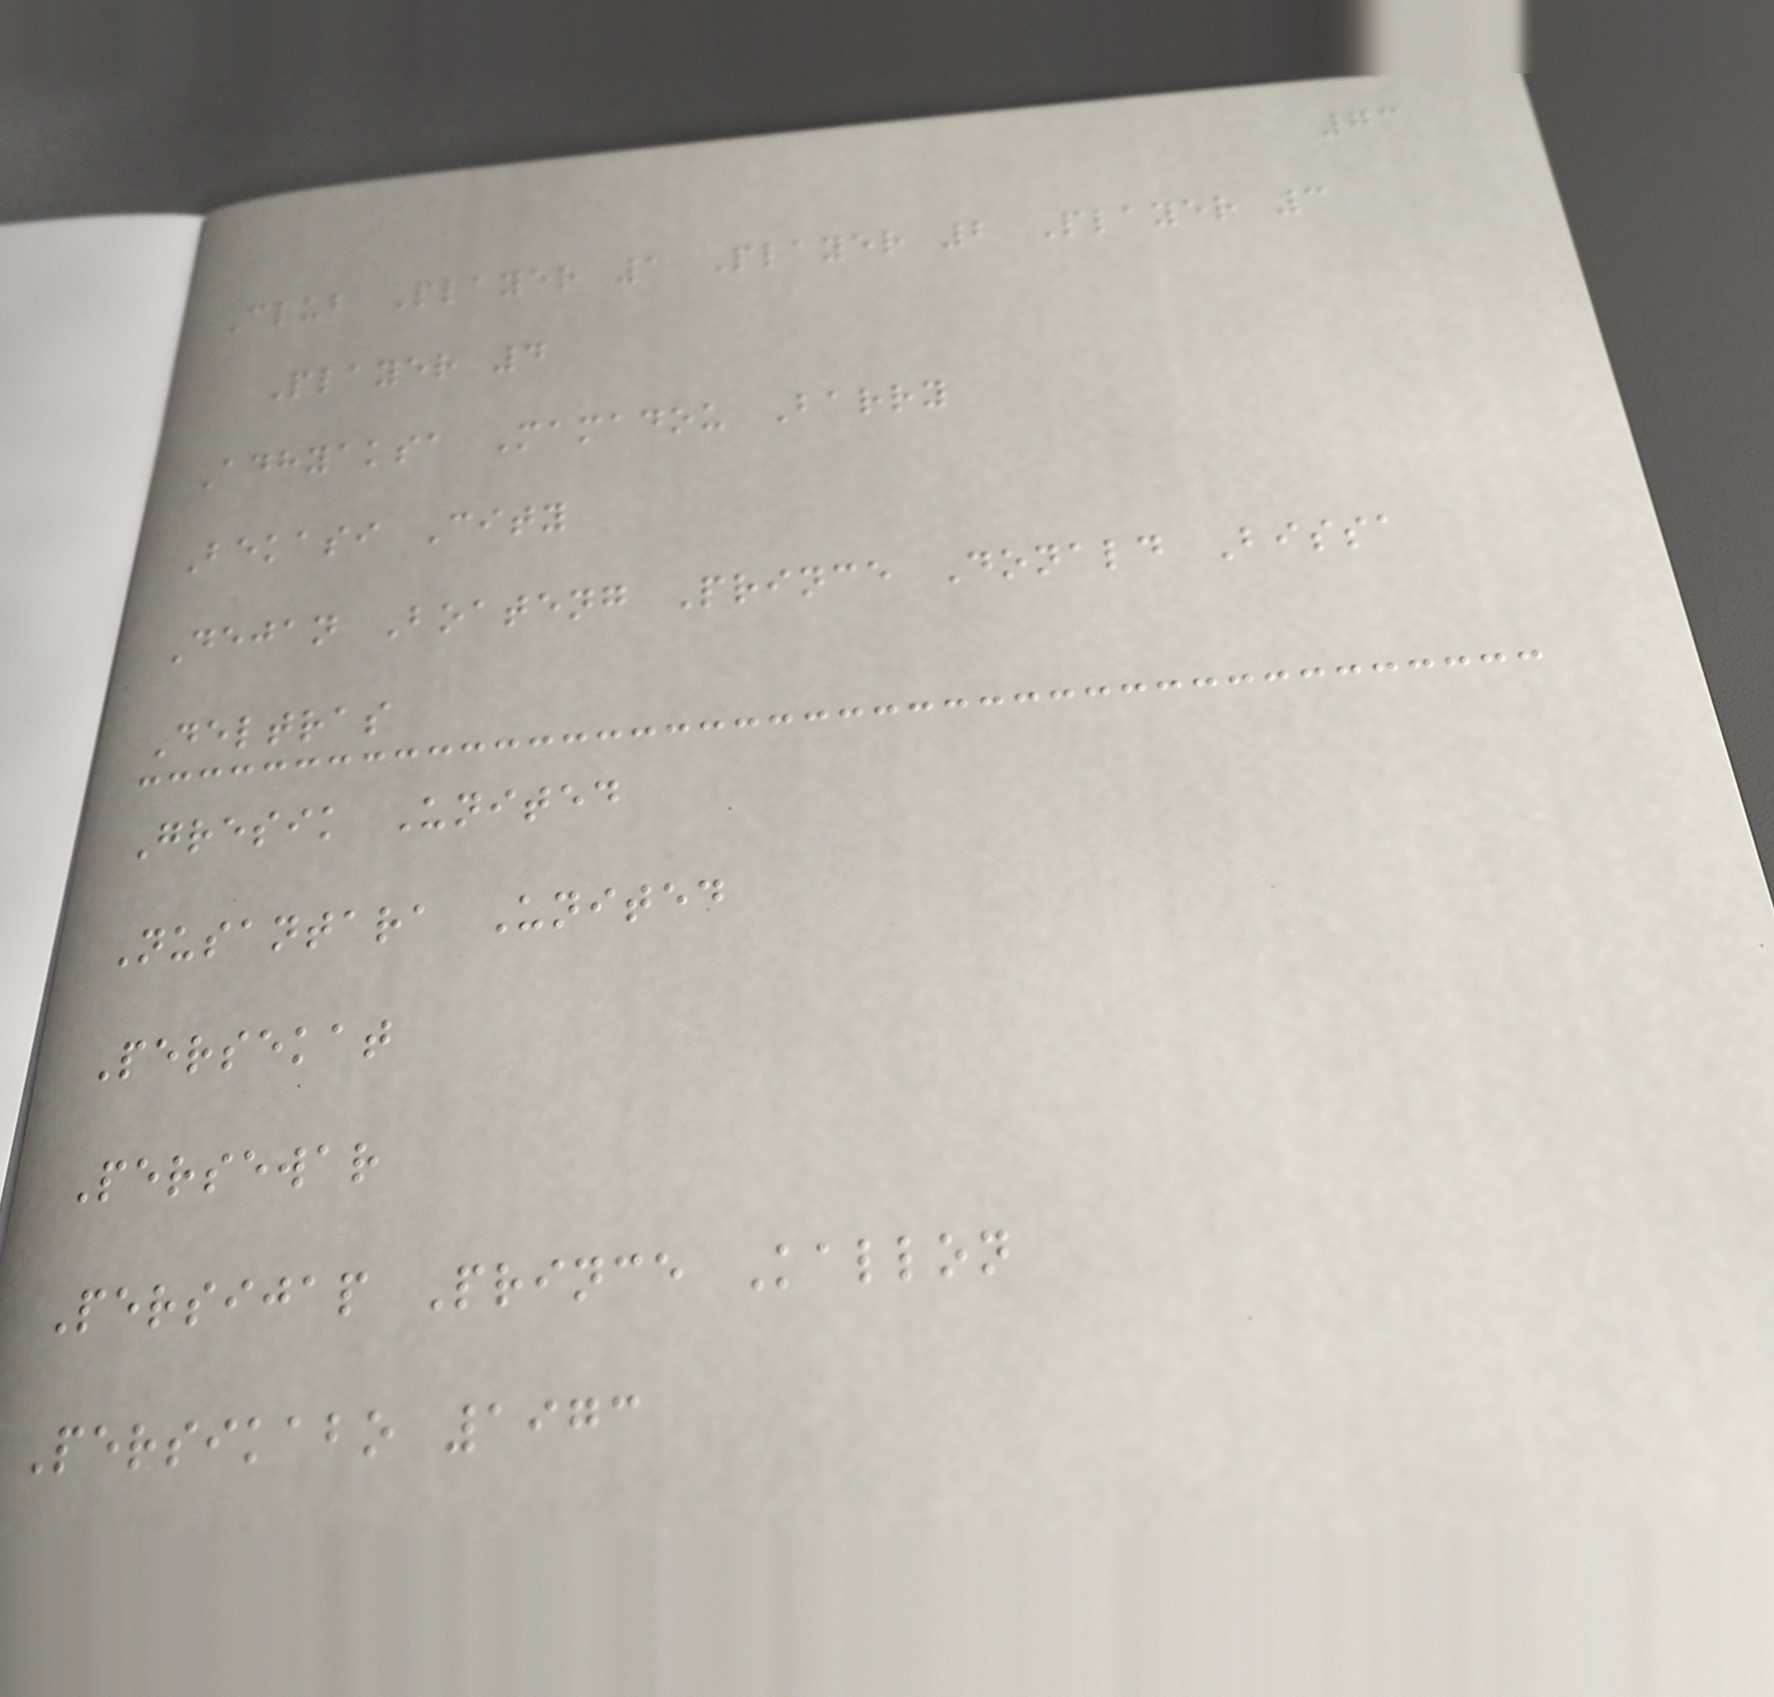73
Club Player 1 Player 2 Player 3
Player 4
Adhyaksa Mamadou Barry
Bekasi City
Dejan Boateng Prince Donald Bissa
Deltras
Gresik United
Nusantara United
Persekat
Persewar
Persijap Prince Kallon
Persikabo 1973
